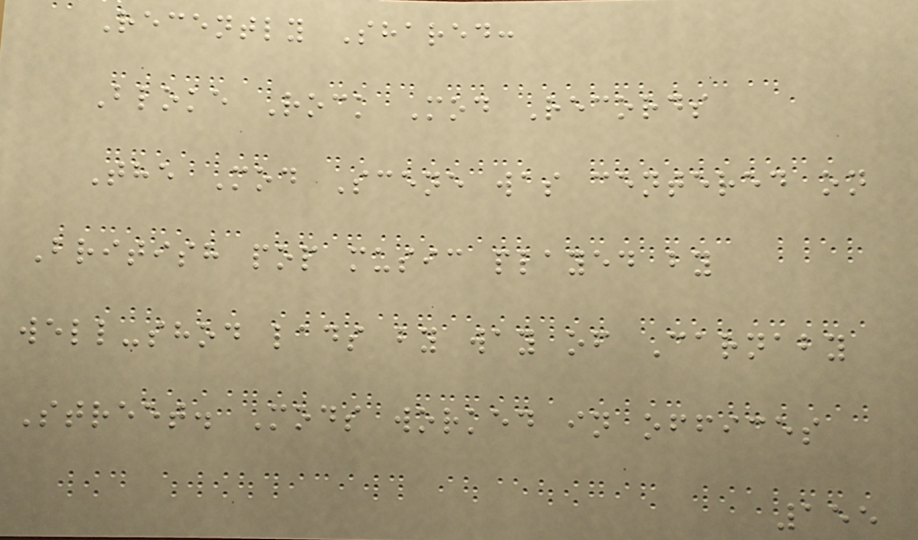Recently Shared:
Bloke Rock Mod Records
The Mod Scene was centered on
British pop music played by
well-shod lads by way of Carnaby
Street. Mods worked in offices
155
